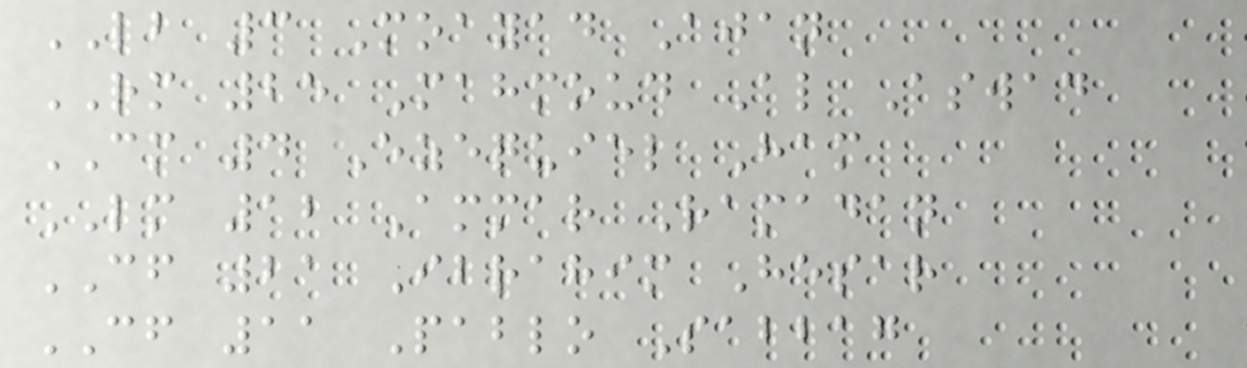LB 3 Moayad Ajan
RM 25 Mahmoud Al Aswad
CM 4 Ezequiel Ham
LM 12 Ammar Ramadan
CF 21 Ibrahim Hesar
CF 11 Pablo Sabbag
